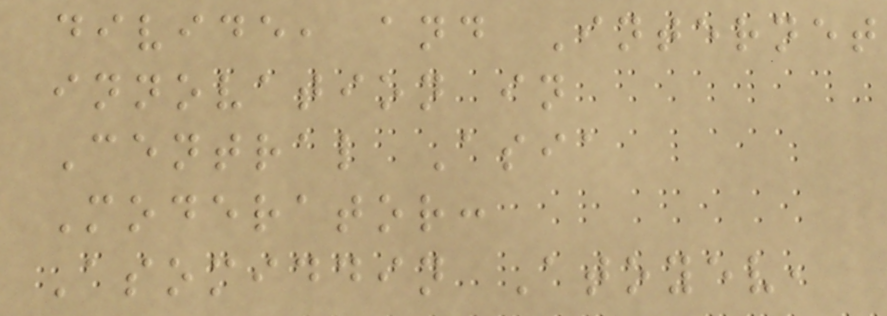divide, and Internet
innovation in
Central Asia
Moderator:
Asomiddin Atoyev,
